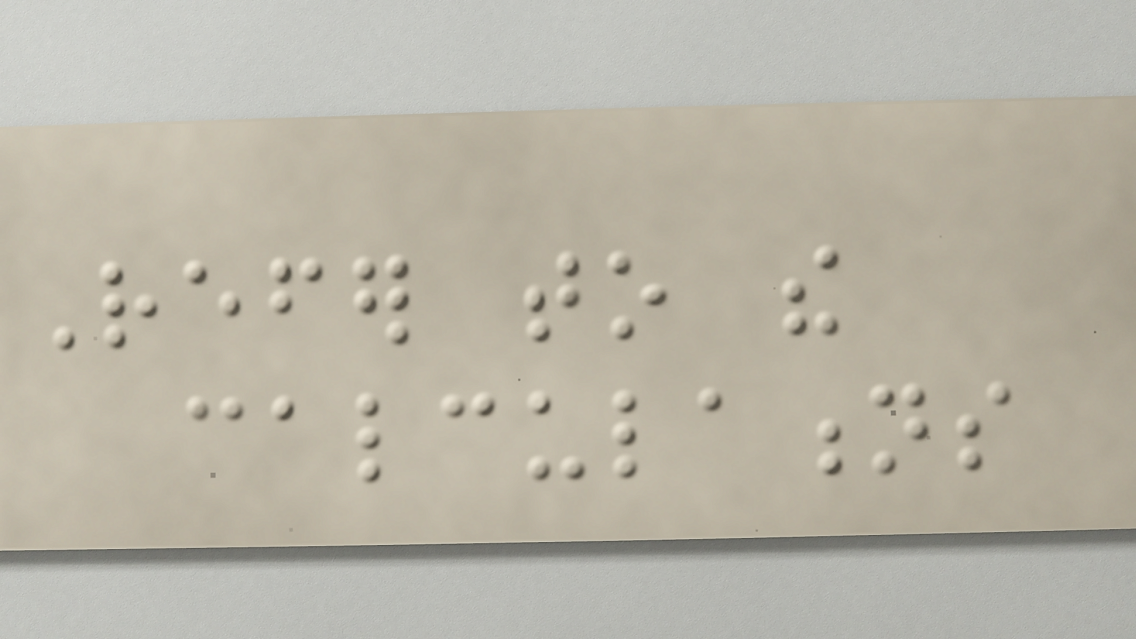Refer to the
calculations
